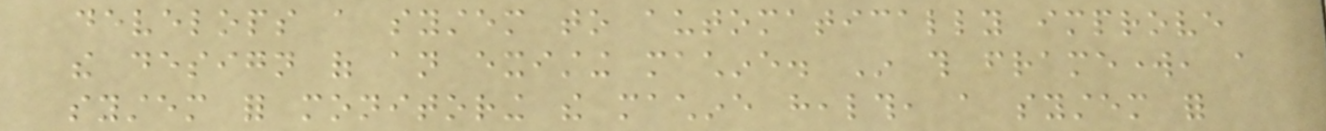develops a system to automatically improve
the design of an existing machine. In this framework, a
system for monitoring the machine health, a system for
